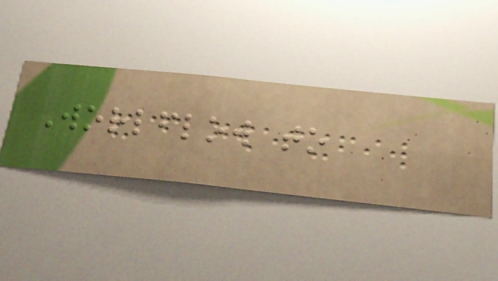Worlflow to
